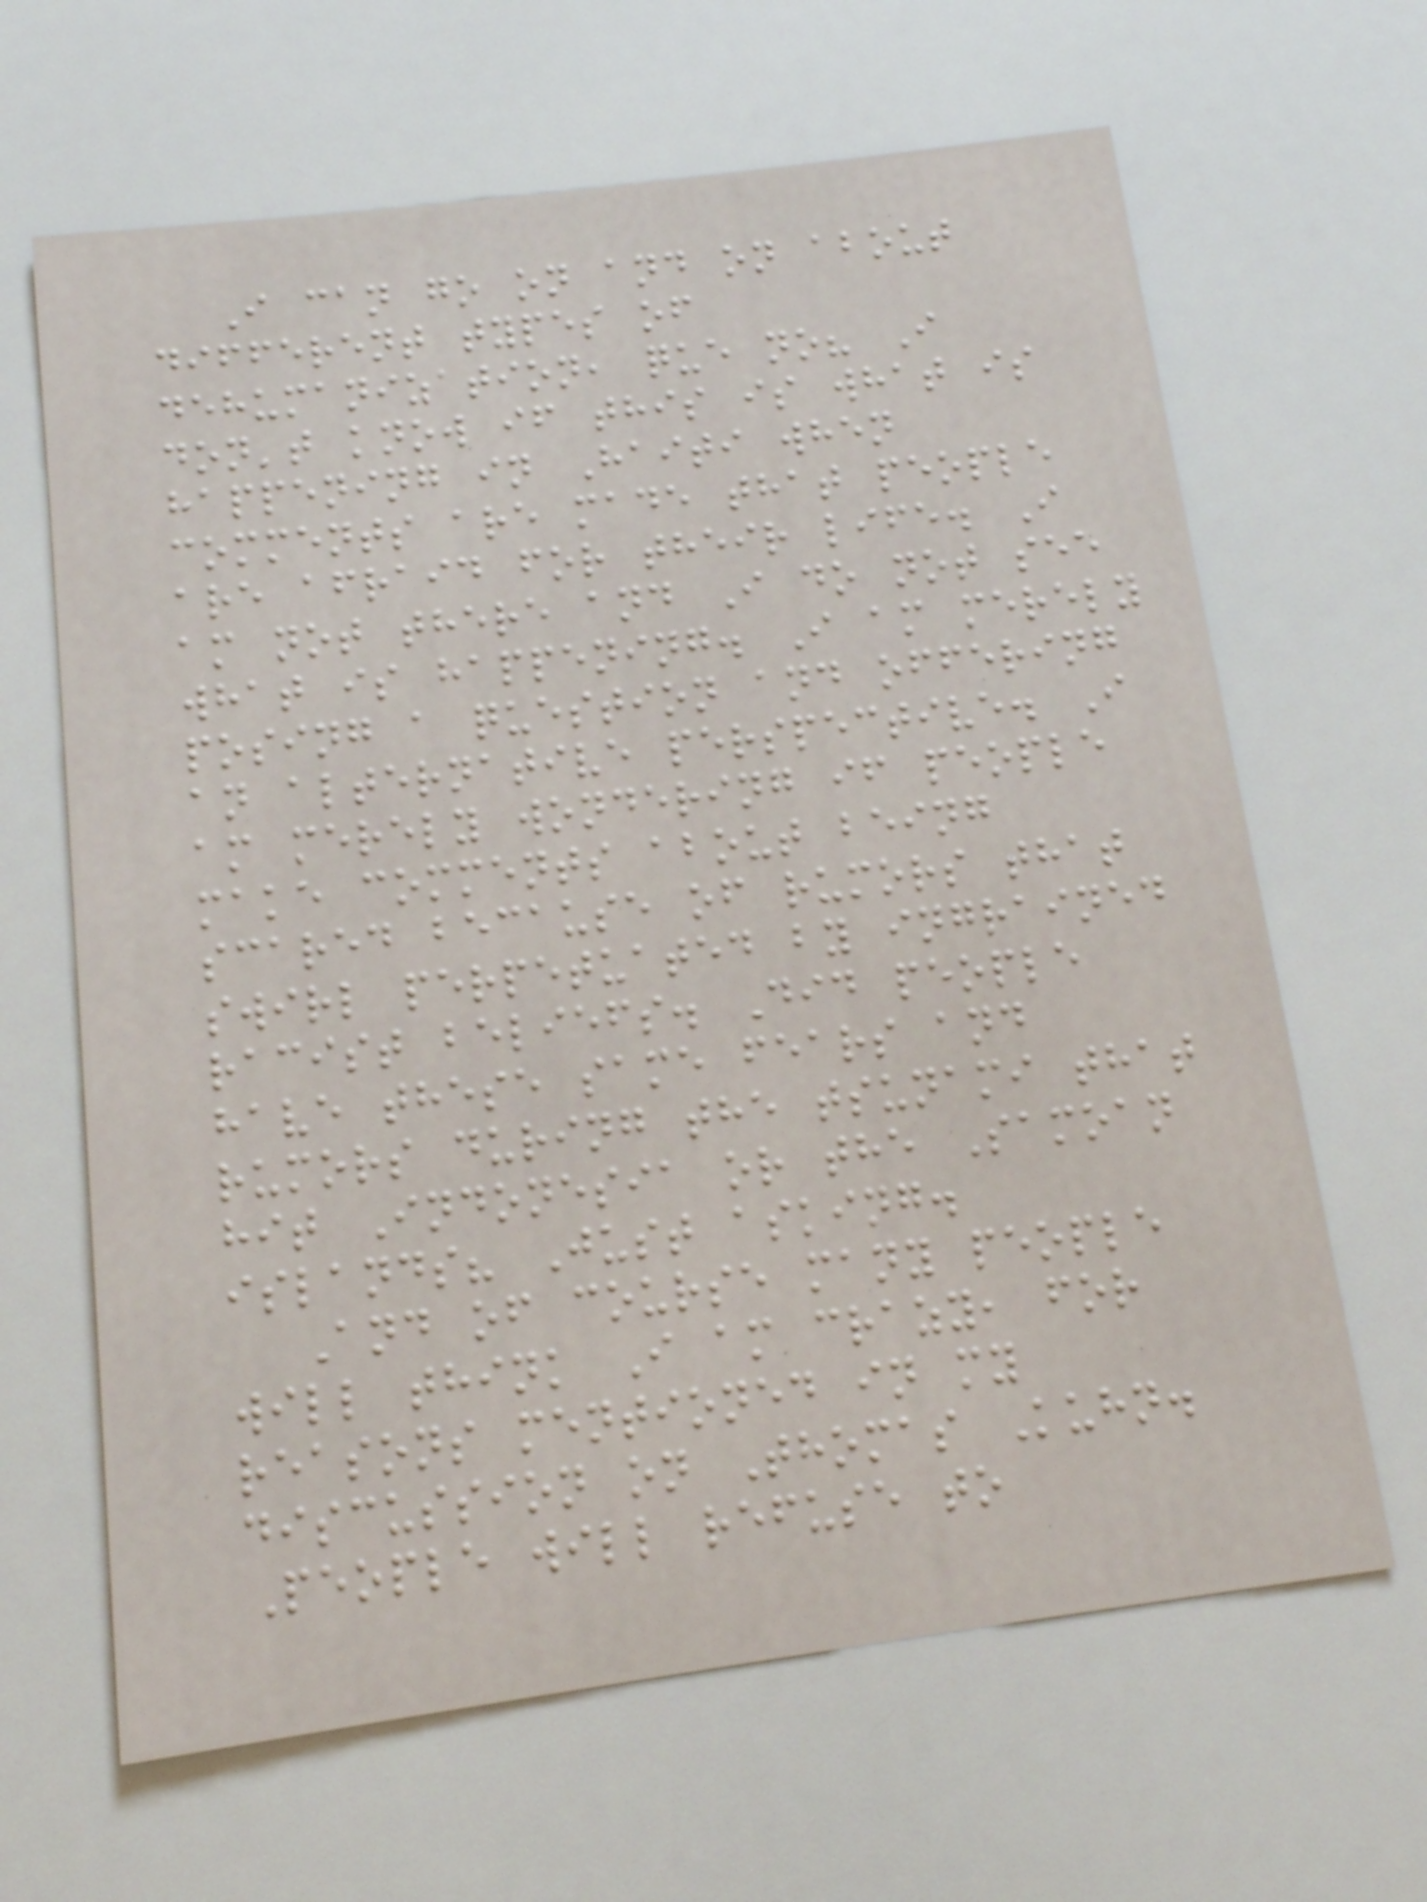I can go on and on about
different types of
dehumanization, que no? I
don't know if this is what is
happening in Haiti when
comments are made that people
are afraid for their life. I
am not there and I do not see
what is happening. I am merely
posing a question and offering
an alternative perspective. I
am merely wondering if people
make comments about being
scared because of rumors that
swirl perpetuated by ingrained
racist beliefs. Did people
have these same fears and
rumors during the tsunami that
hit Indonesia or the Samoan
islands? Just asking.
And of course many people
will think I am crazy, for
reasons mentioned in my
discussion on Thomas Kuhn.
People will refuse to
